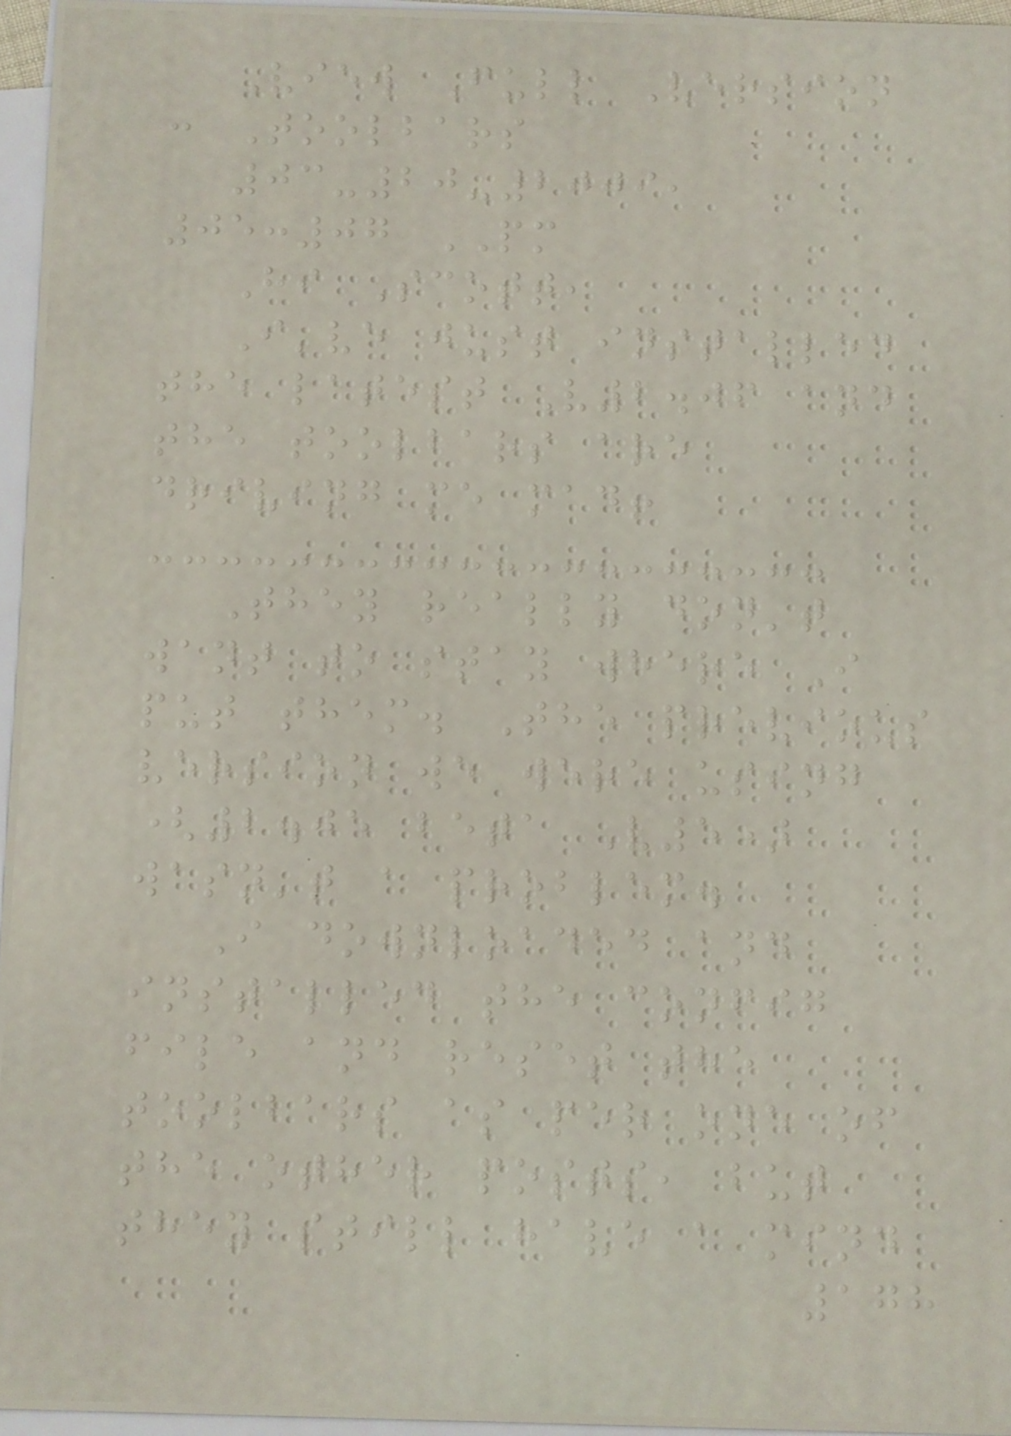View Full Version
: Toolbars
03-20-2009,
05:07 PM
Hi Scott,
I've just installed
the latest V2.06 and
the toolbars are
driving me mad!
They really don't
want to stay where I
put them. The previous
version we were using
(2.05 beta V5)
wasn't a problem.
I downloaded and
installed the config
file and reset the
toolbars as per one of
the other posts, but
they still have a mind
178
